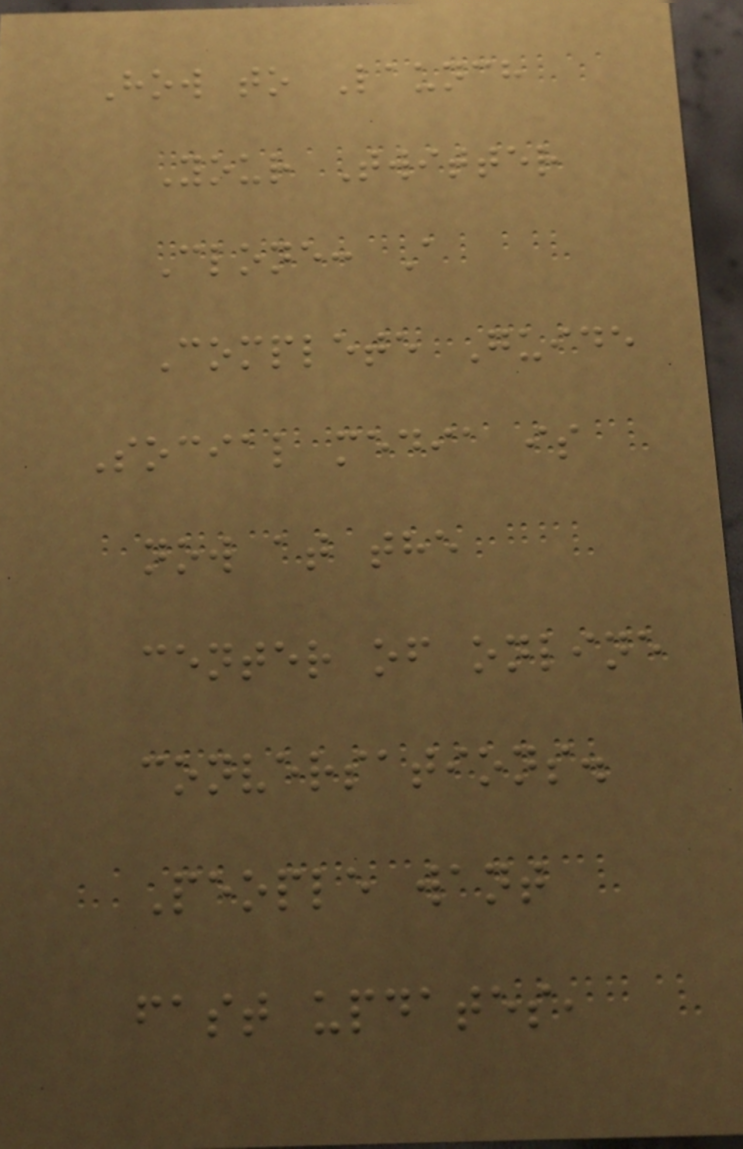How to Launch
Your Twitter
Clone: A
Complete Guide
Social media is
now at the
center of online
conversations.
People want
fast updates,
